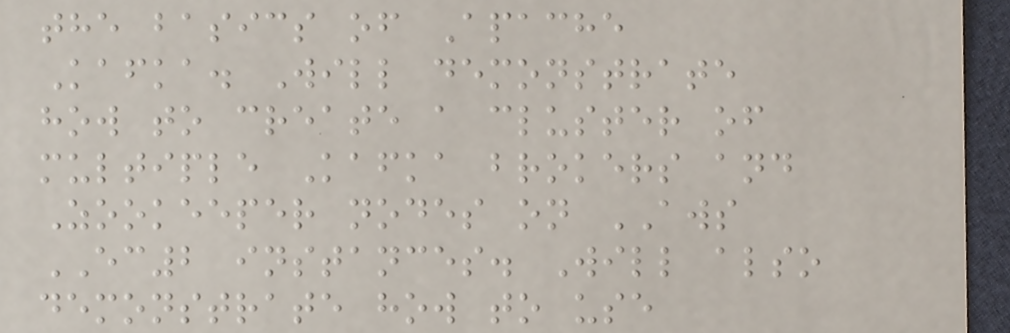the basics of Apache
Kafka. Will demonstrate
how to create a cluster of
multiple Kafka brokers and
Zookeeper nodes on AWS
EC2 instances. Will also
demonstrate how to use
